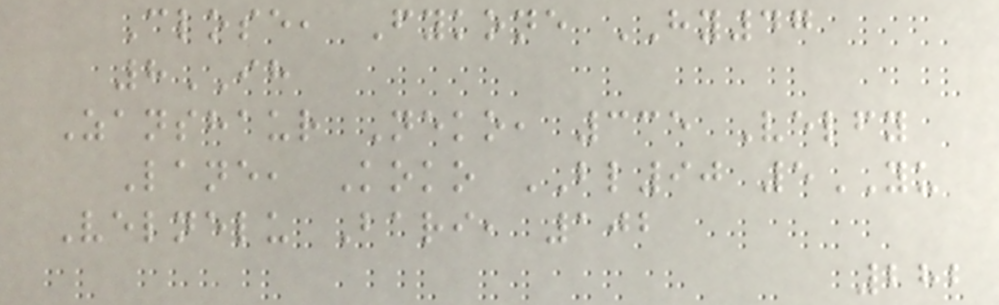Close, Fykone HY47
8IH
Zanshaur Neko, 335 Velfy
Lane, Koko BL90 5YU
Velnelu Bari, 102
282
